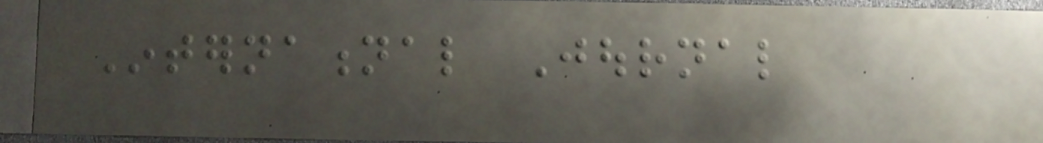International Journal
